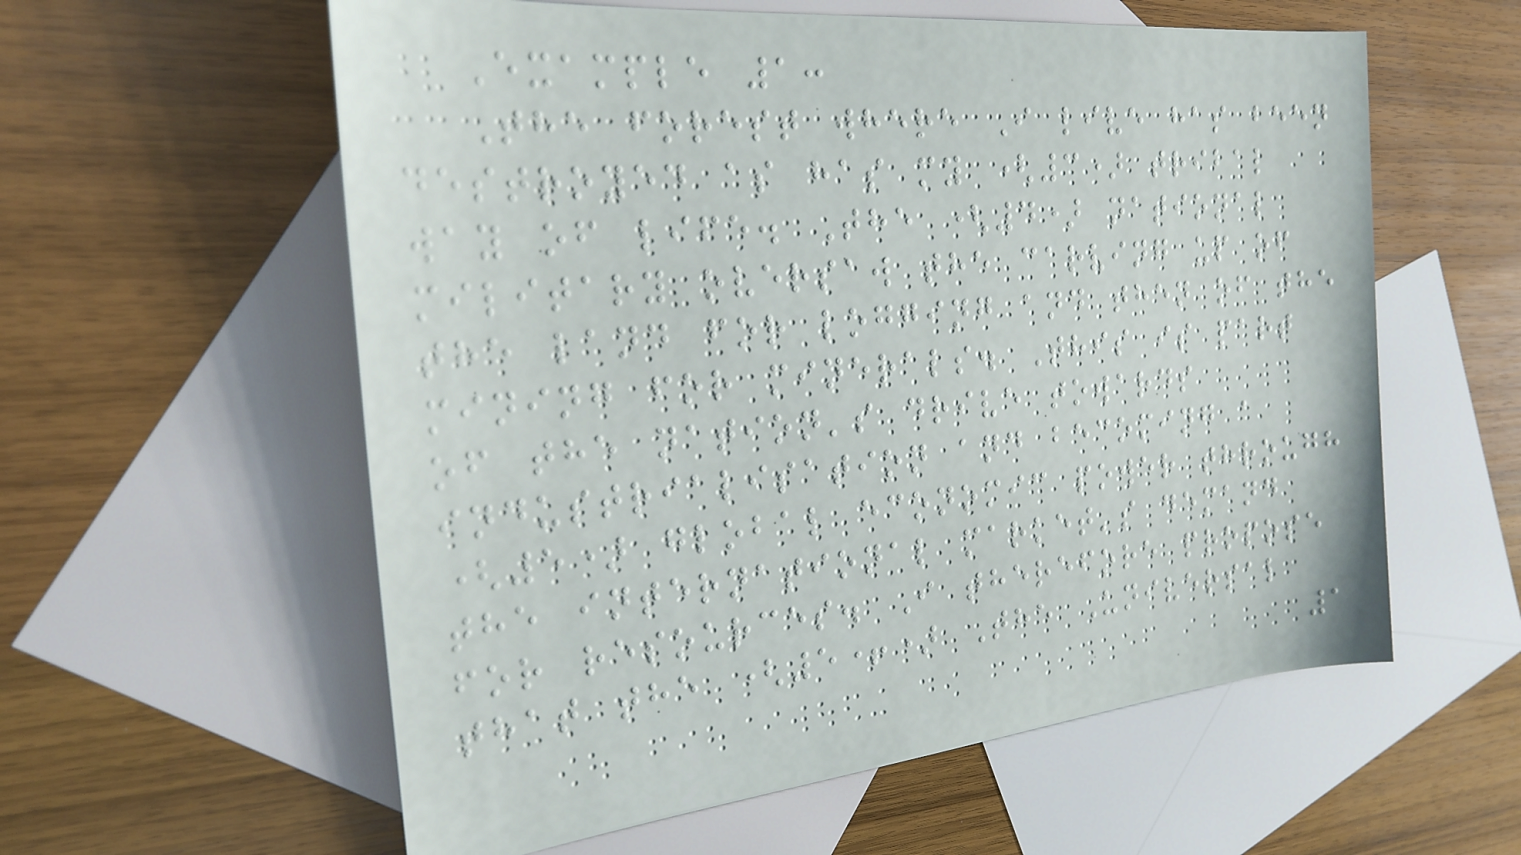Example 1:
The forest where I live has been
destroyed as has my (3) tribal
way of life. The (4) national
military oversaw the carving up of
the land for logging and then of the
mining for minerals. This is part
of the nation's drive towards
industrialisation and becoming a
(5) global economic power through
the international market's demand
for resources. I therefore propose
that the (5+) The Universal
1
